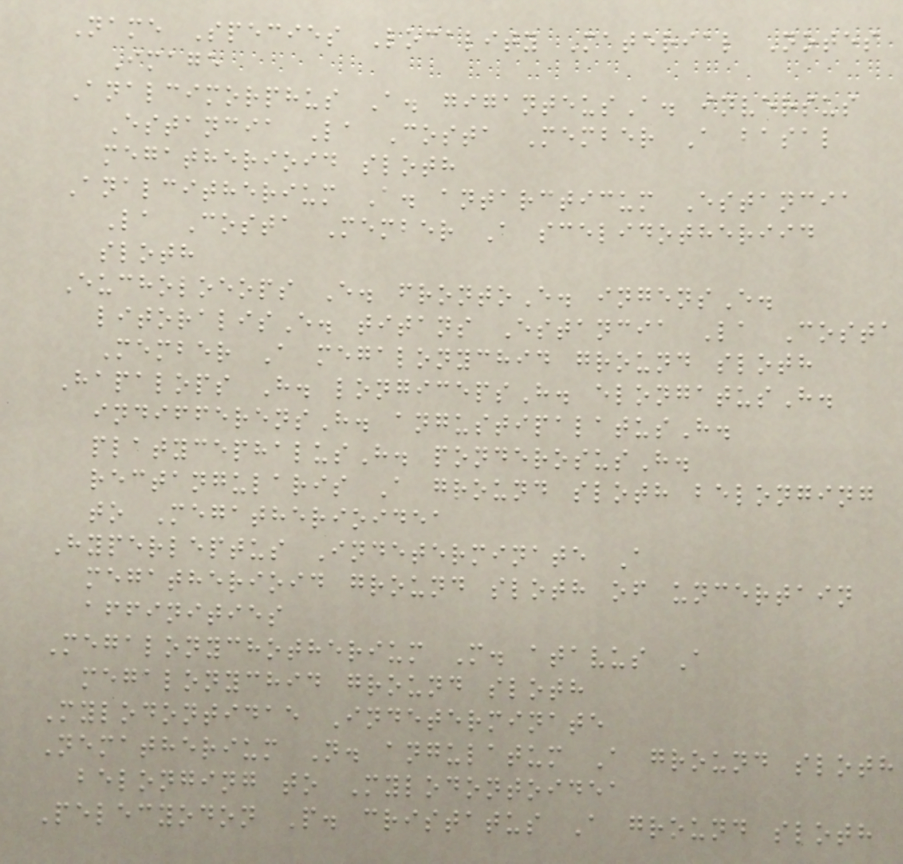Name Species Locality Material Notes
Image
Analcimorphus A. giganteusA. inversus
Estancia La Costa Member A basal
megatherioid sloth
Analcitherium A. antarcticum Estancia
La Costa Member A scelidotheriid
sloth
Eucholoeops E. frontoE. ingensE.
litoralisE. titans Estancia La Costa
Member A megalonychid ground sloth
Hapalops H. longicepsH. elongatusH.
indifferensH. angustipalatusH.
platycephalusH. ponderosusH.
rectangularis A ground sloth belonging
to Megatherioidea
Hyperleptus Indeterminate A
megatherioid ground sloth of uncertain
affinities
Megalonychotherium M. atavus A
megalonychid ground sloth
Mylodontidae Indeterminate
Nematherium N. angulatum A ground sloth
belonging to Mylodontoidea
Pelecyodon P. cristatus A ground sloth
